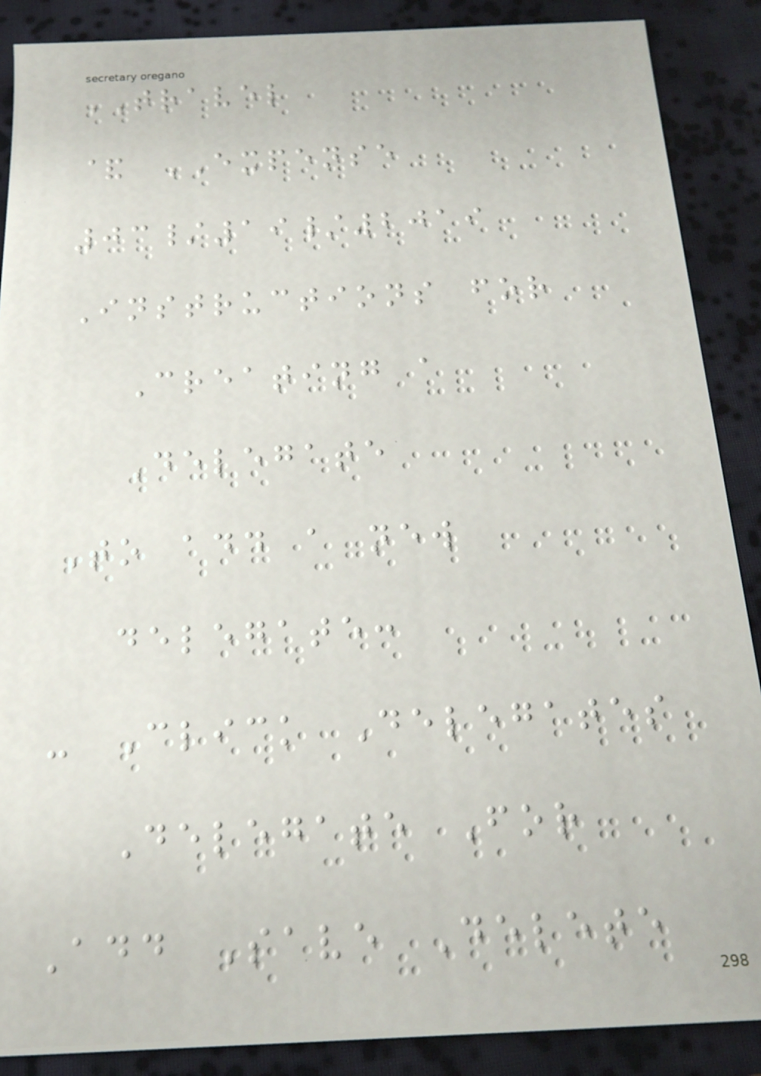TRAVEL
& EXPENSE
03/19/2019
Instructions for
Creating a
Delegate
To add a new
delegate:
- Click Delegates
Delegate For
Add Save Delete
